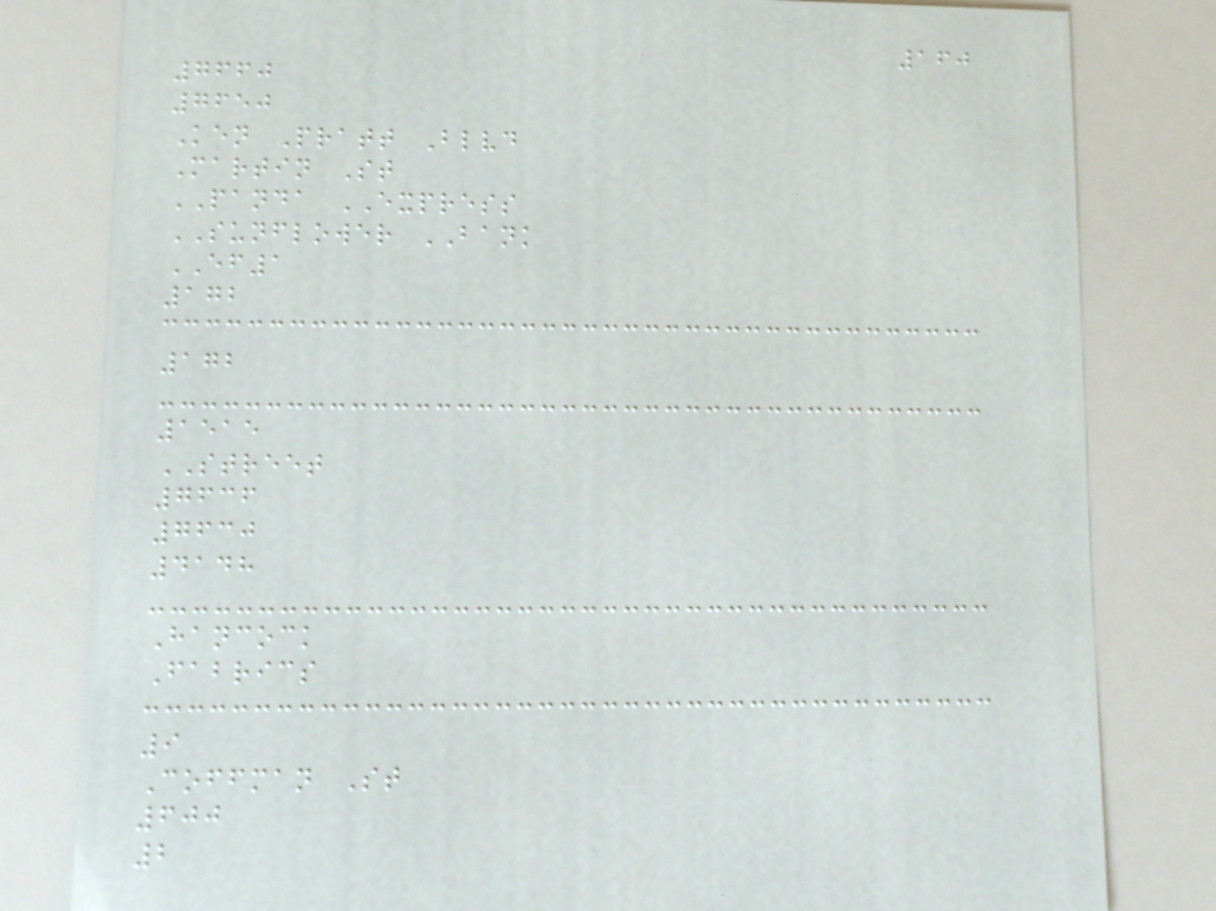160
7660
7650
Ken Pratt Blvd
Martin St
PANDA EXPRESS
SUNFLOWER BANK
EF1
172
172
1515
STREET
7636
7630
4148
Hancock
Fabrics
9
Coffman St
600
2
